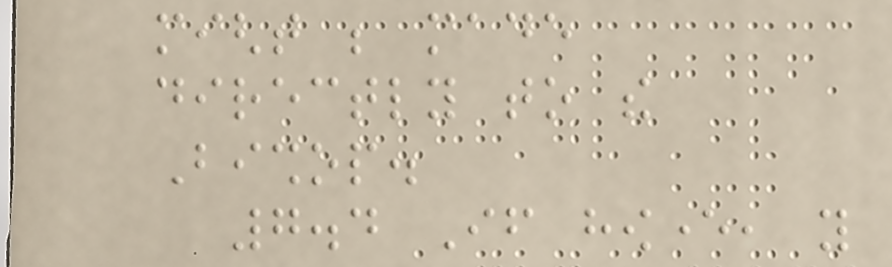might be made
directly to the
Bishop.
7.4 If however, you
